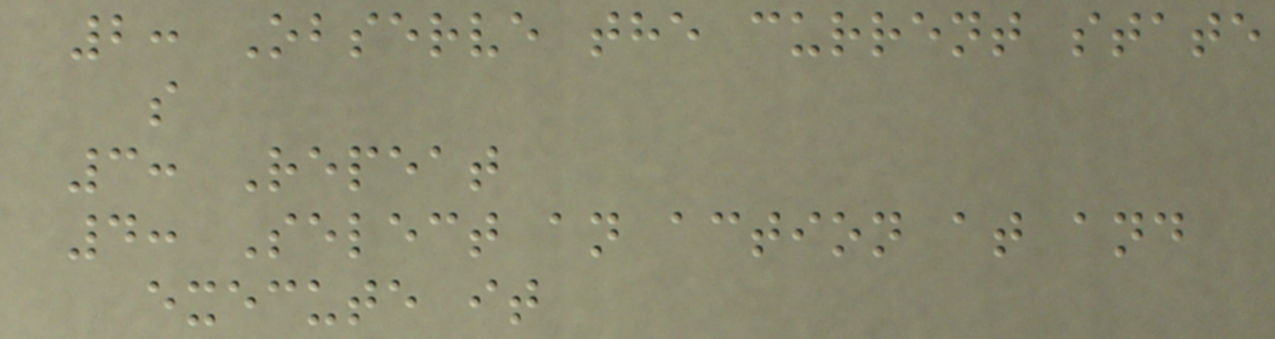2: Observe the current state
s
3: Repeat
4: Select an action at and
execute it
